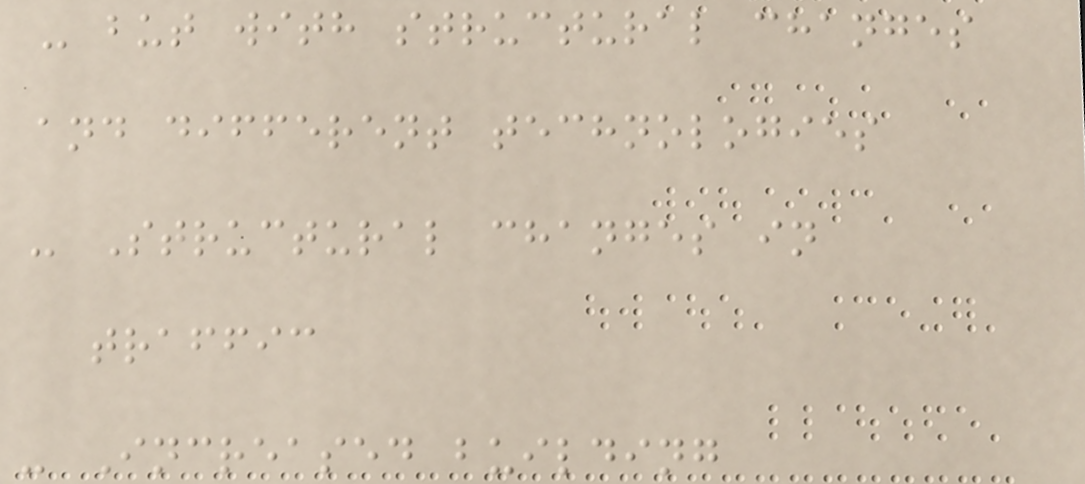- but with structural changes
and different technologies
- Structural changes in
traffic
- Increased building
